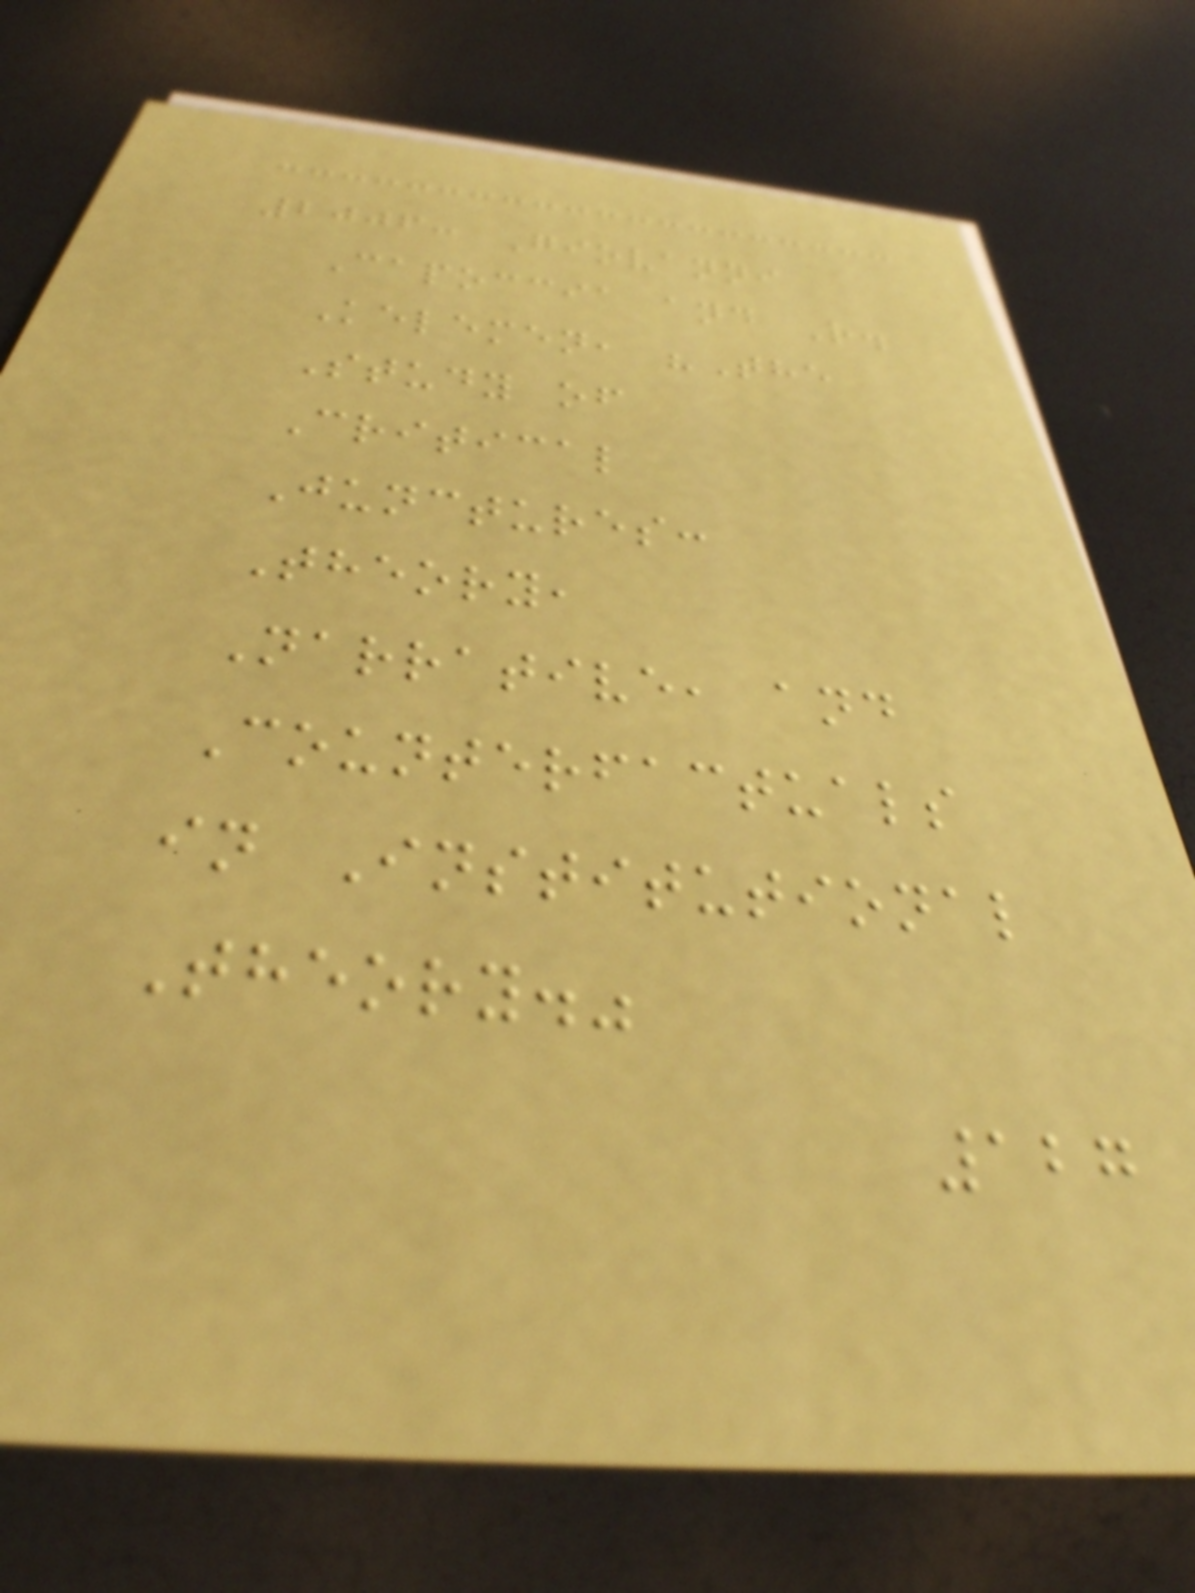2006: Giovanni
Capoccia and R.
Kelemen, "The
Study of
Critical
Junctures:
Theory,
Narrative, and
Counterfactuals
in Institutional
Theory."
127
